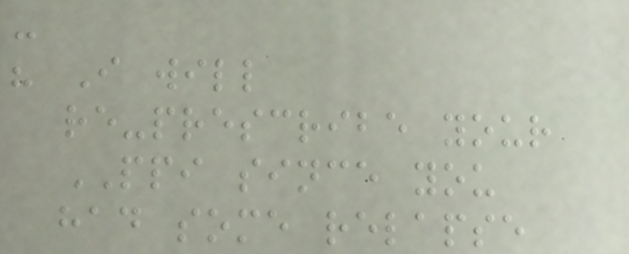-
" I will
re-prescribe your
PPI since you
had some relapse
